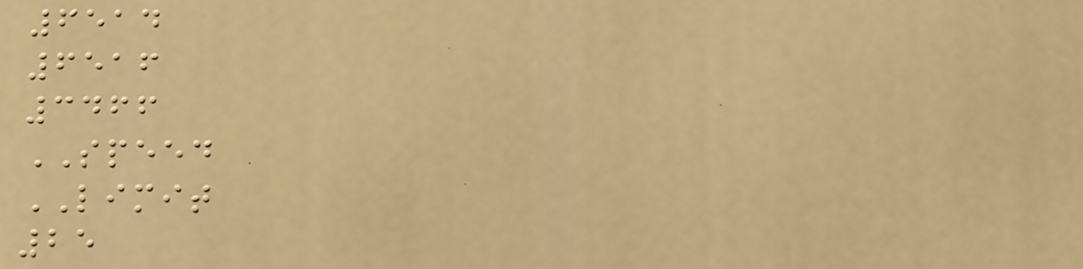6514
6516
3466
SPEED
LIMIT
25
